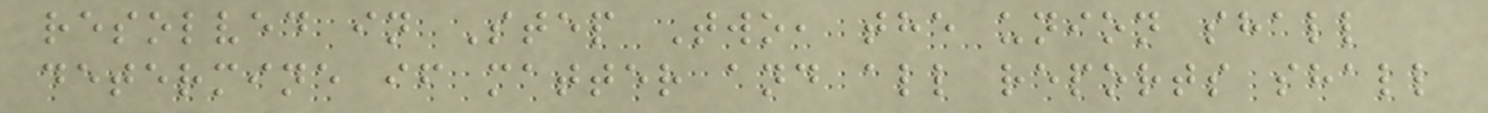resolved in Step Two, the union shall
determine if matter and all reports shall
